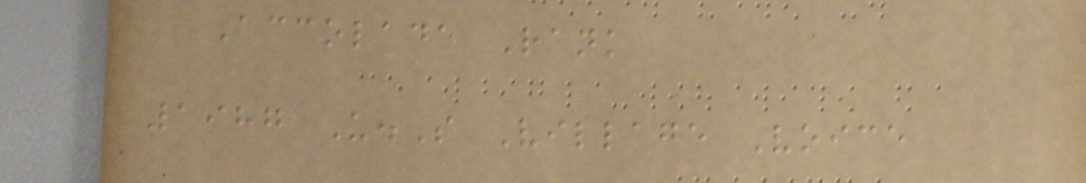Accolade Rank
1987 U.S Village Voice
